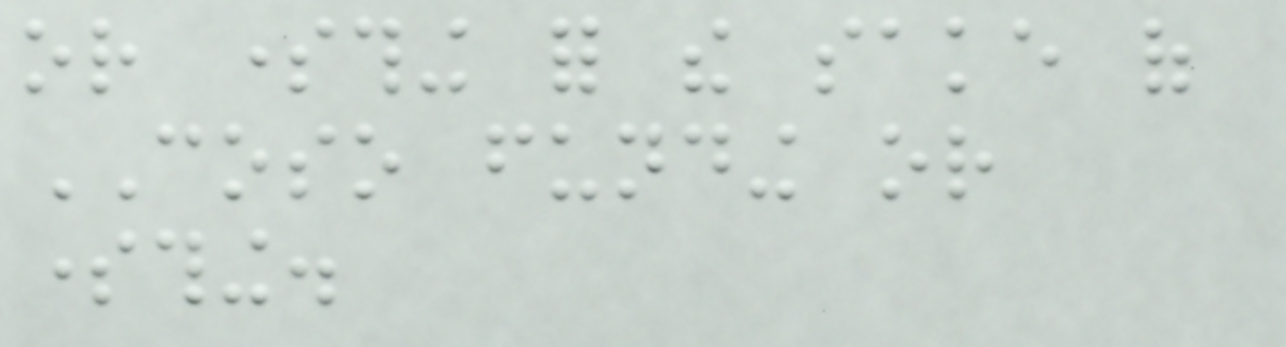or something for the sake of
COSO funding or
something.
